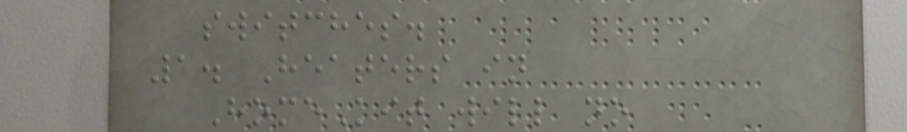switches.
1. Heaters in
HomeKit will no
